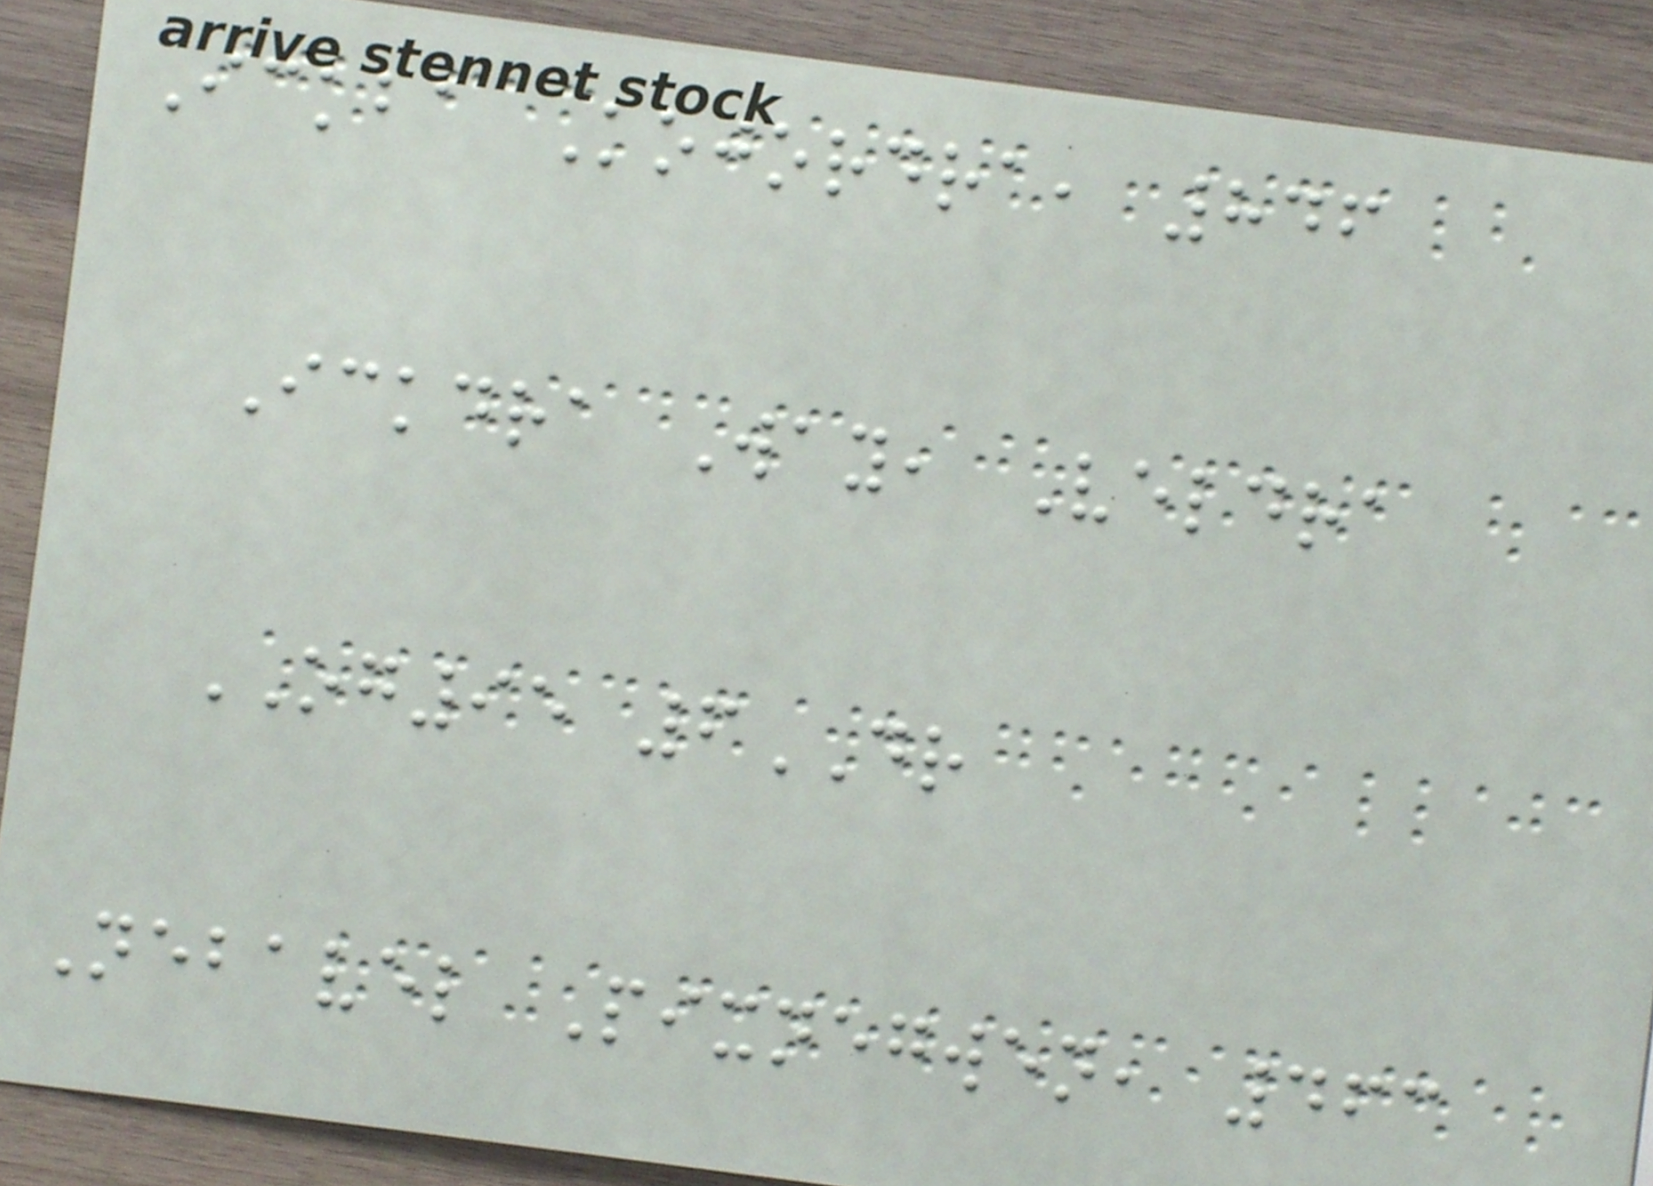Ickba Kojordra, 846
Ickdra Way, Veldra
OG95 6DR
Nebavel Pixnegwen, 463
